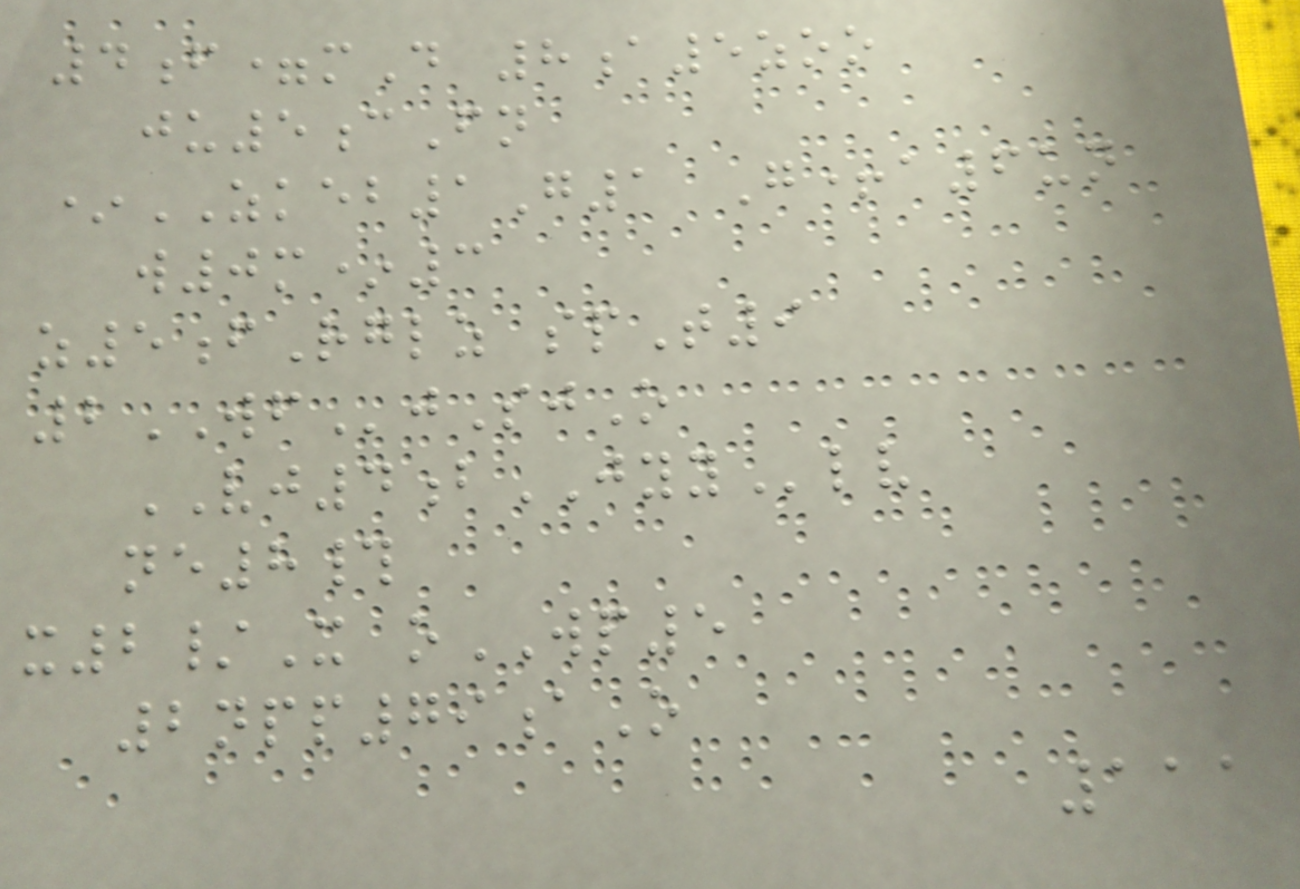4f=mD 8a5zoo
ju5cFn
*ZKEB1G1 G+a6un
w0m*3
z5fRglz spT9
2WFjSjO
VJ4bJYYlv
ne8#
x2/X oWP5
2npp79aO
111
